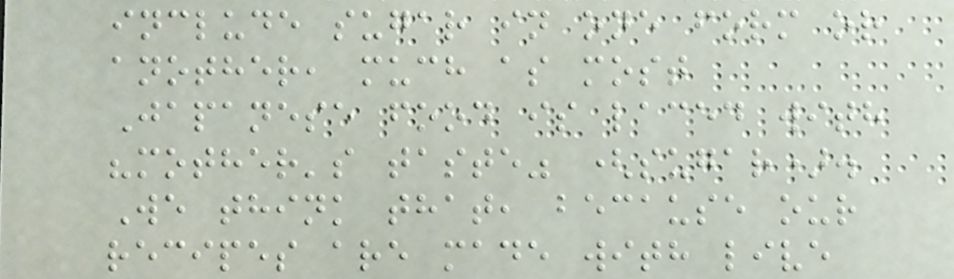include sugar in one form or
another, much as most
Japanese food is laced with
"mother's taste" (sugar).
We think that, because our
recipes are made with live
